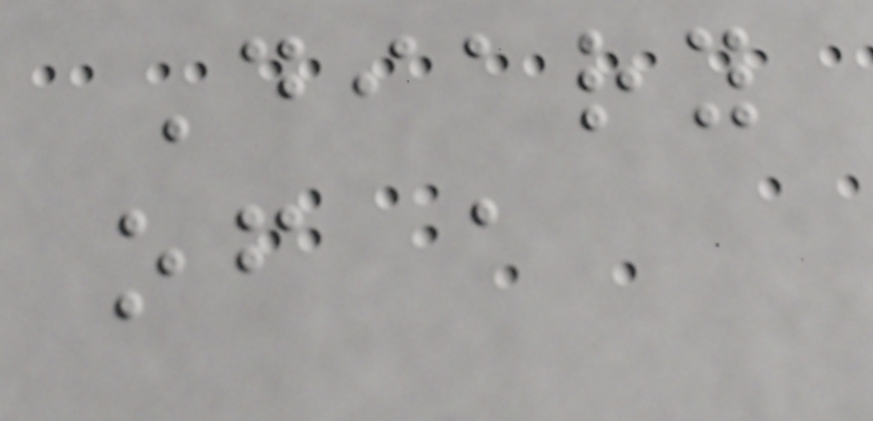Diary
of a
